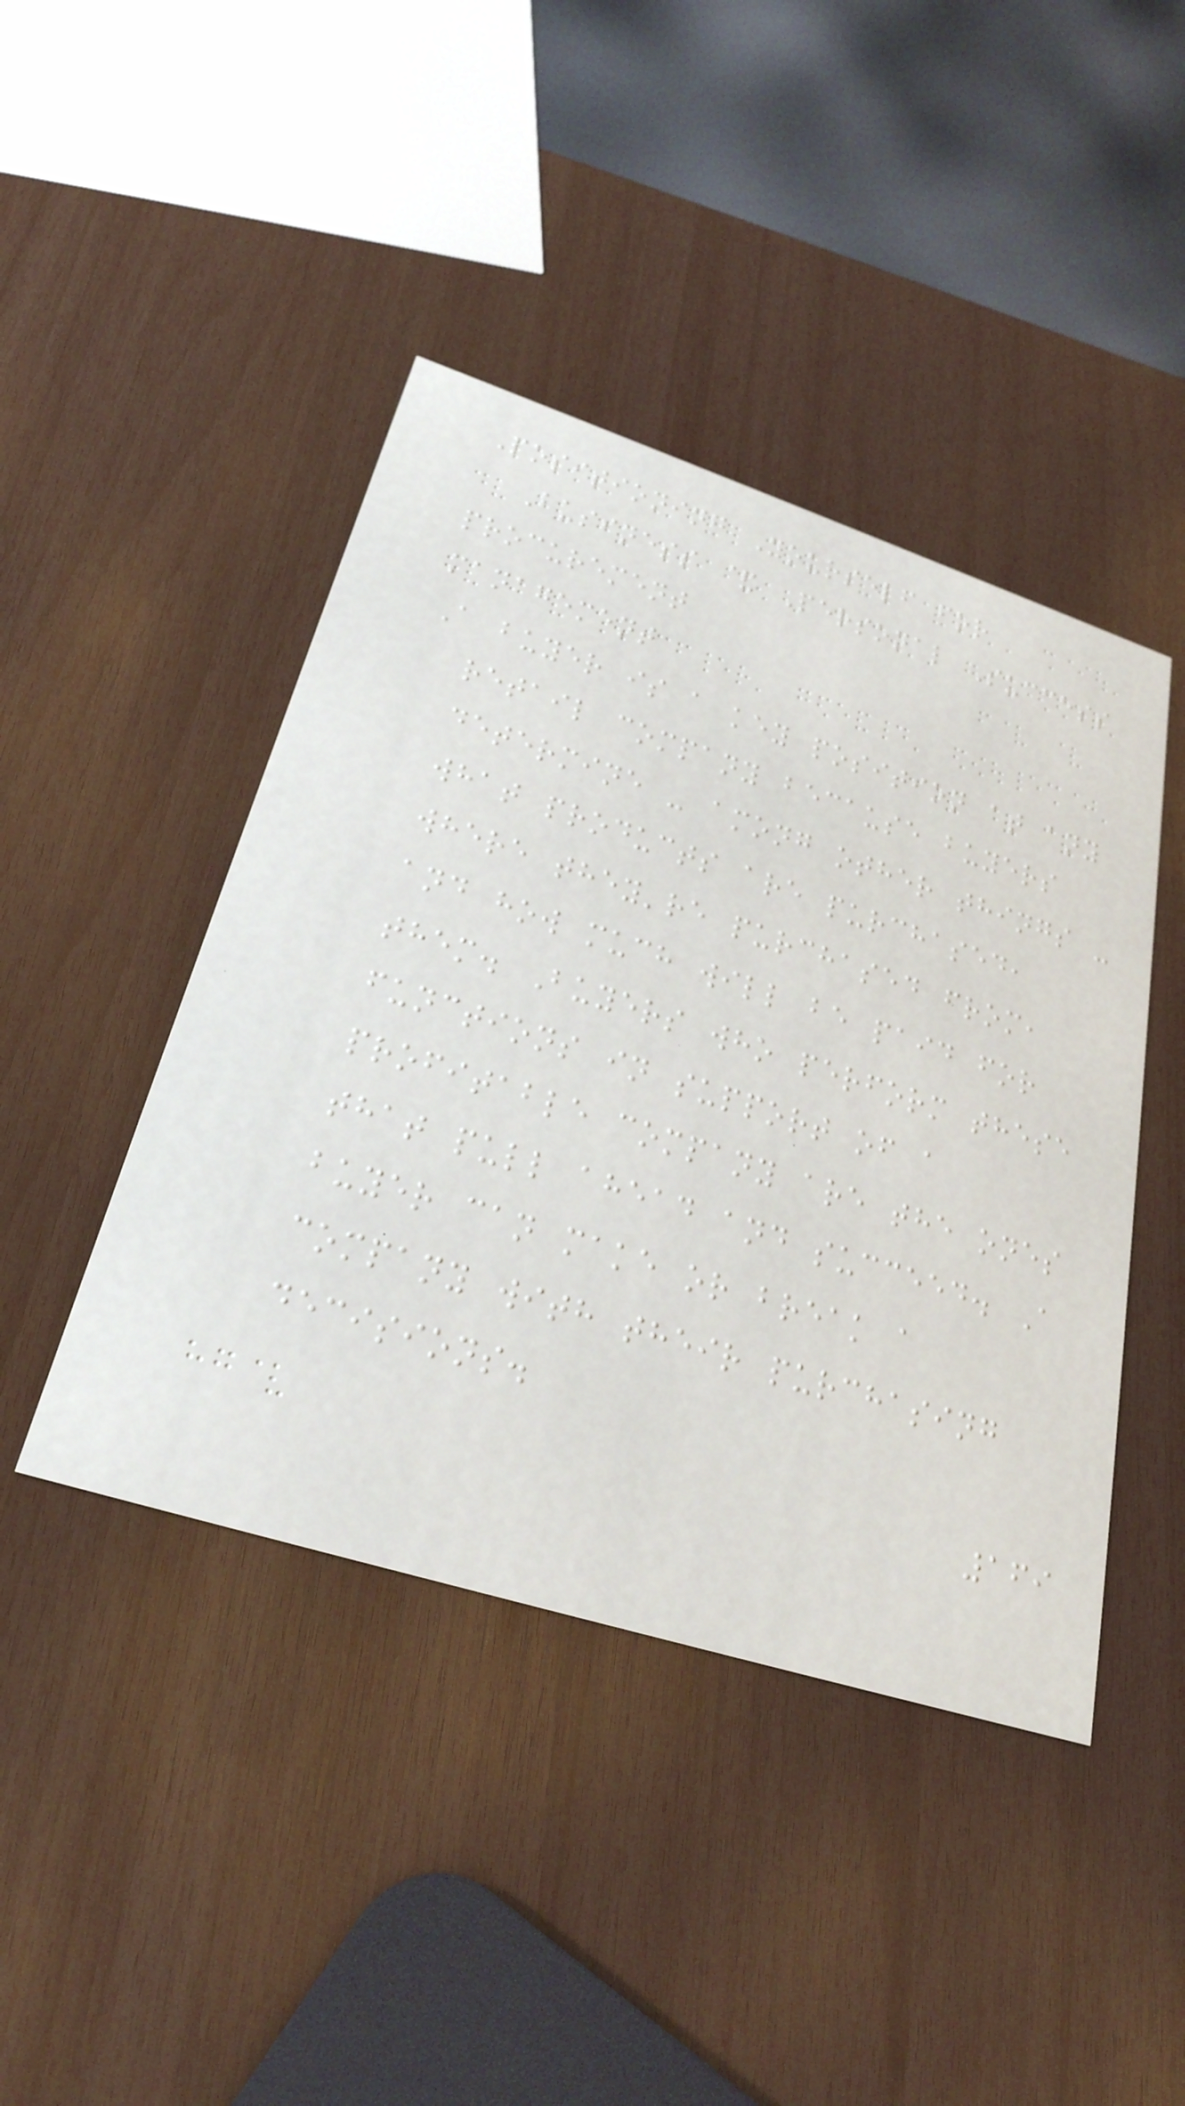Positioning Yourself for
Business & Personal Success
procurement
management
A buyer is a key position at any
retail company because buyers
determine - among other things -
what products are purchased,
where they're purchased from,
and how much will be paid for
them. Buyers who perform these
functions in support of a
profitable company are the ones
that pull ahead and succeed. A
buyer can make or break a
company with their purchasing
decisions.
169
